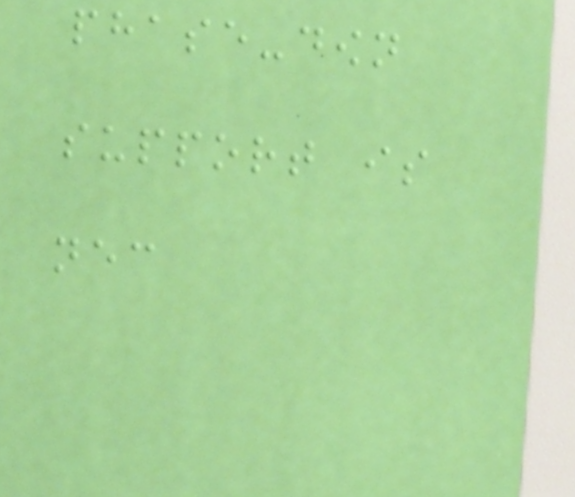phase-down
support is
necessary
